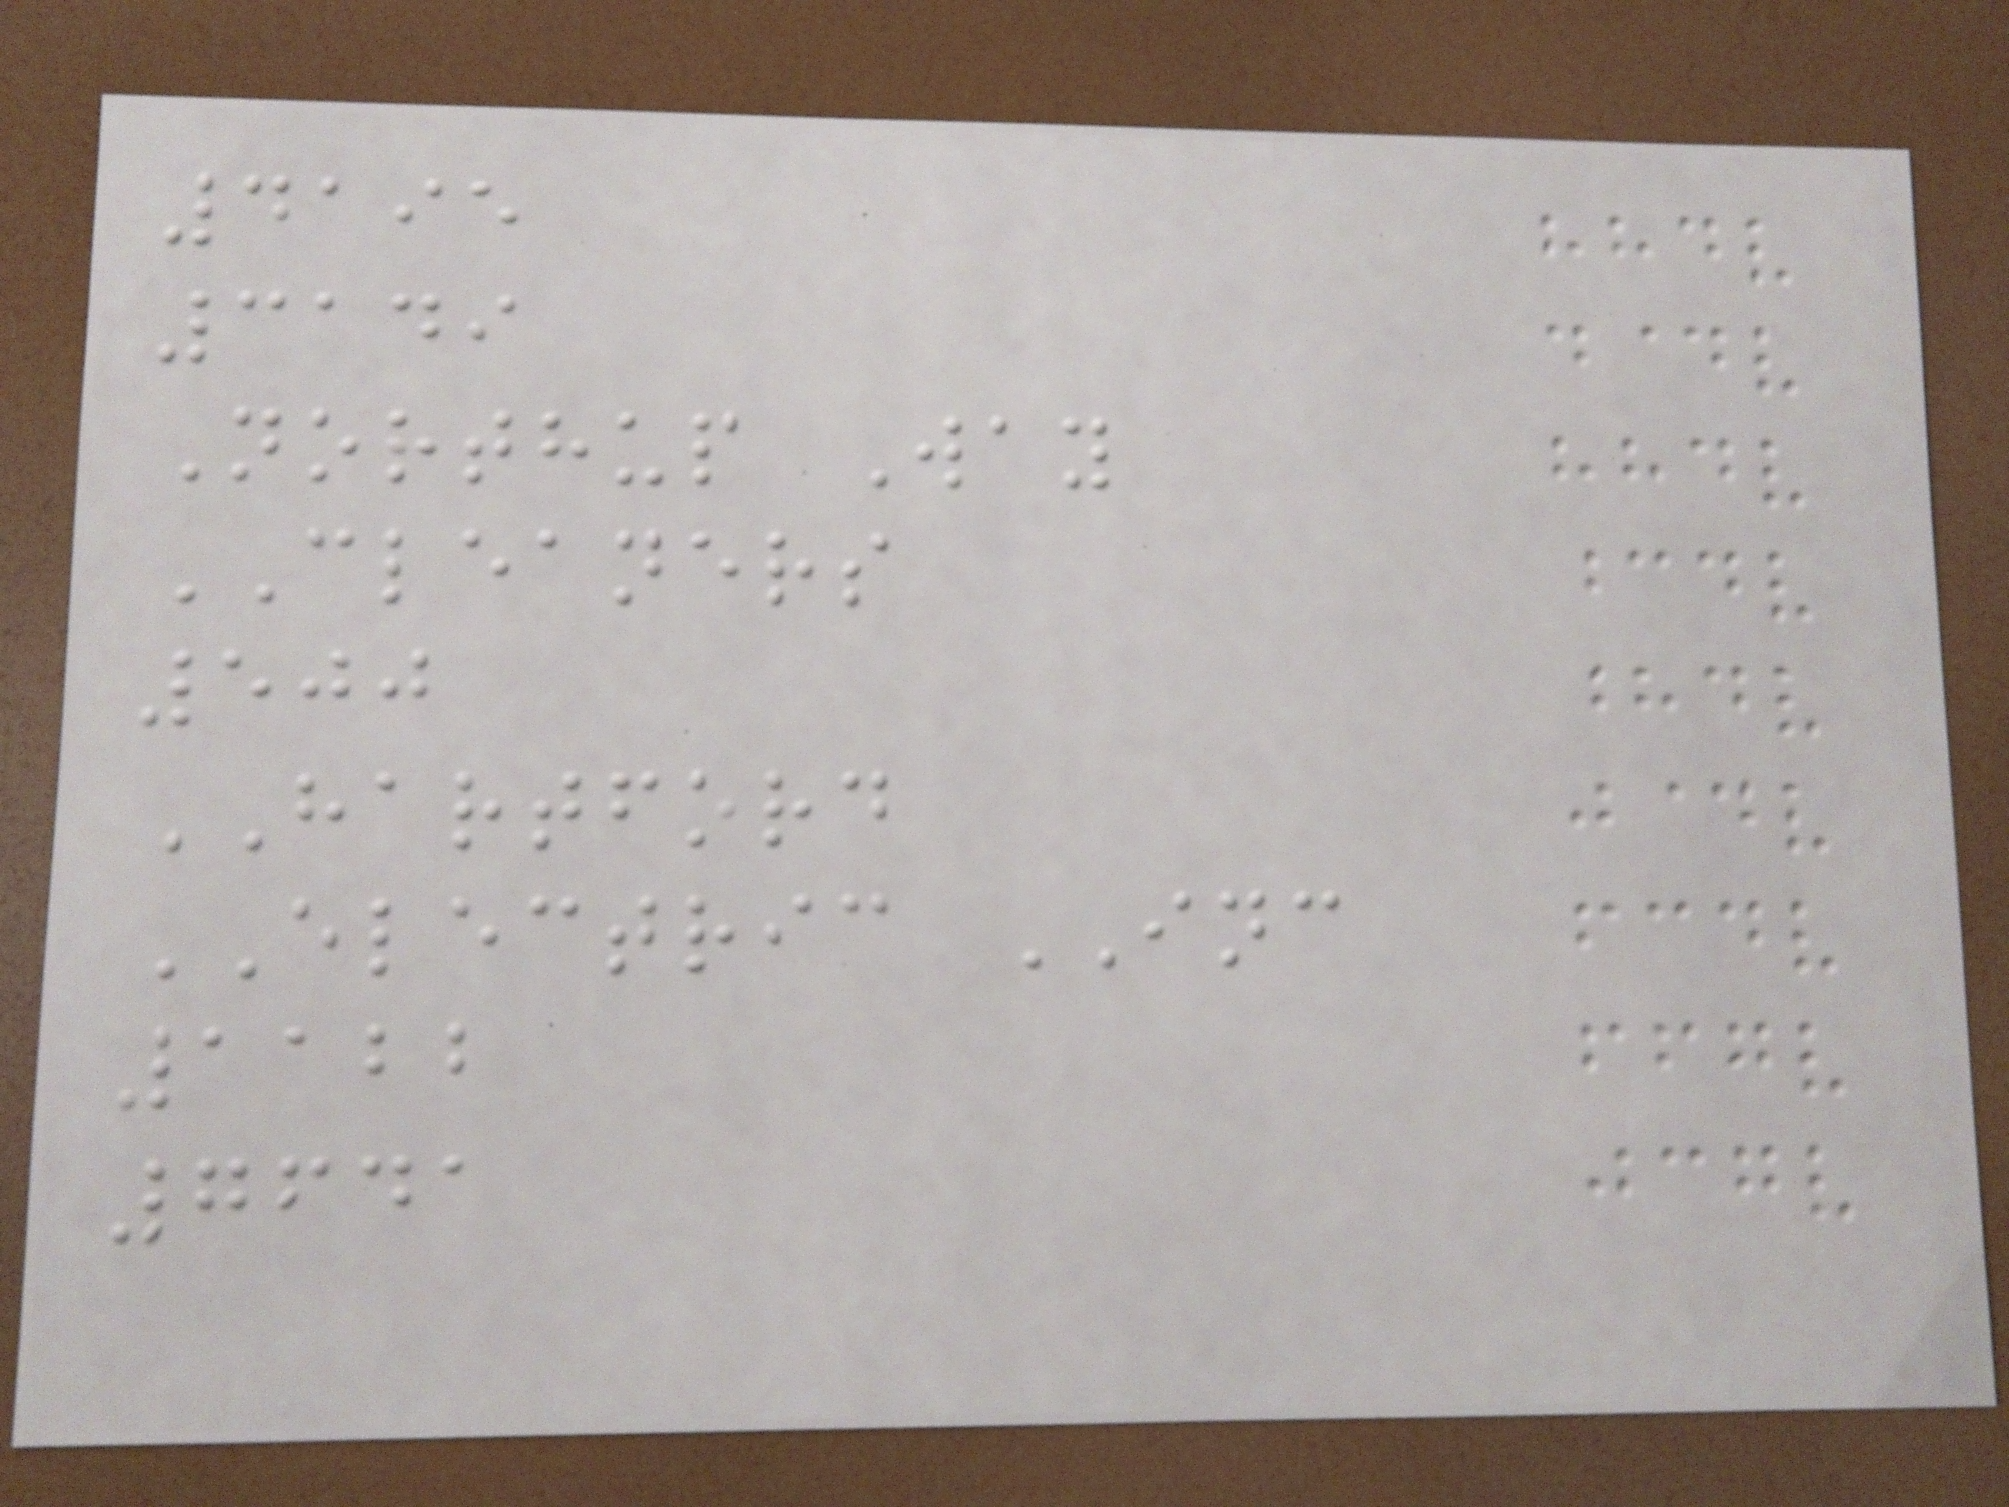4195
3149
Northup Way
CLEANERS
500
HARTFORD
ELECTRIC INC
1122
7641
